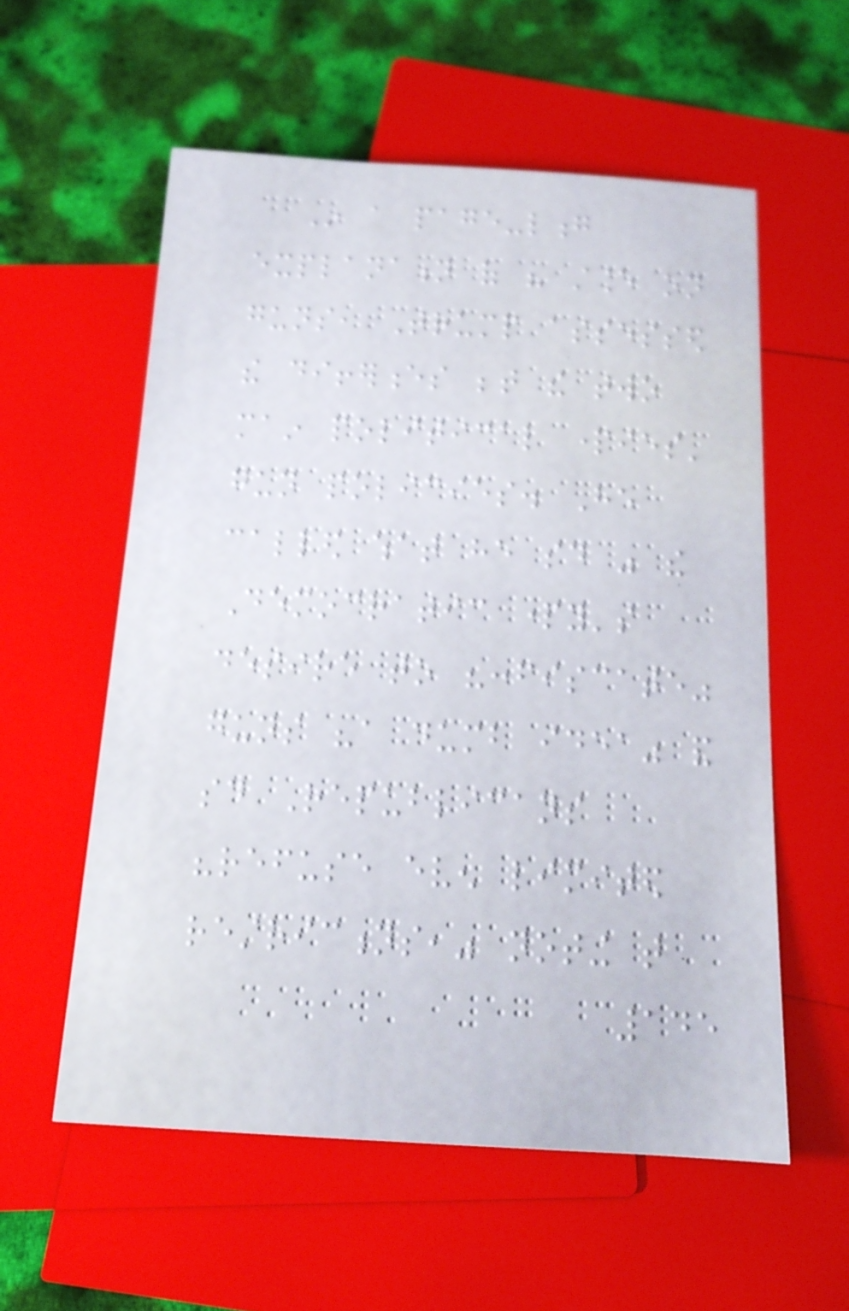In a page-long
explanation of his stance on
guns, Trump assessed
the differences between the two
main political parties'
gun policies. He
called what he said was the
Democratic party's
desire to "confiscate"
guns "a dumb idea" and
said Republicans
"refuse even limited
restrictions," noting that
145
